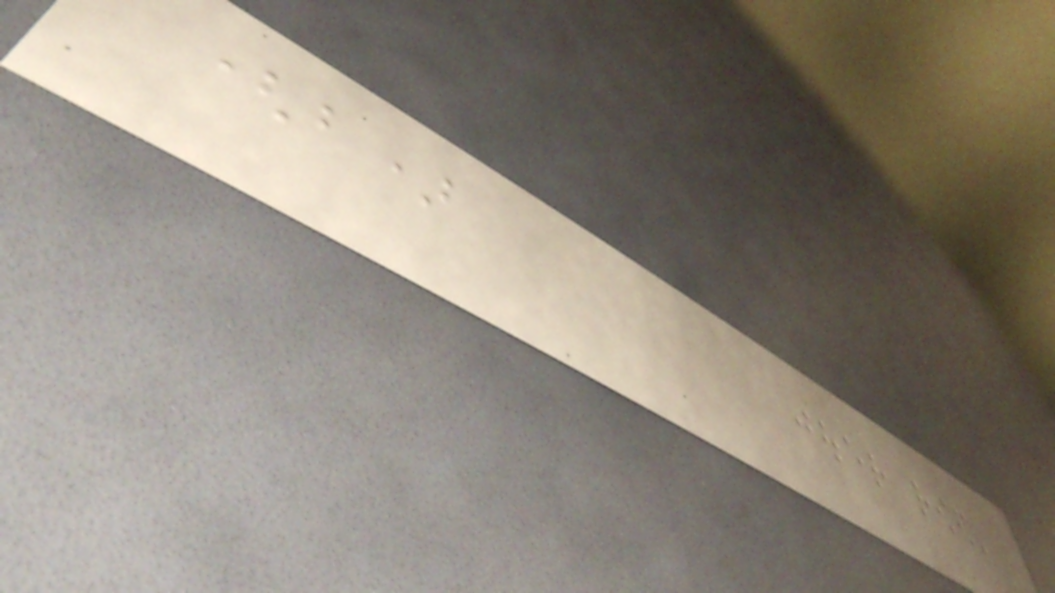(b)
